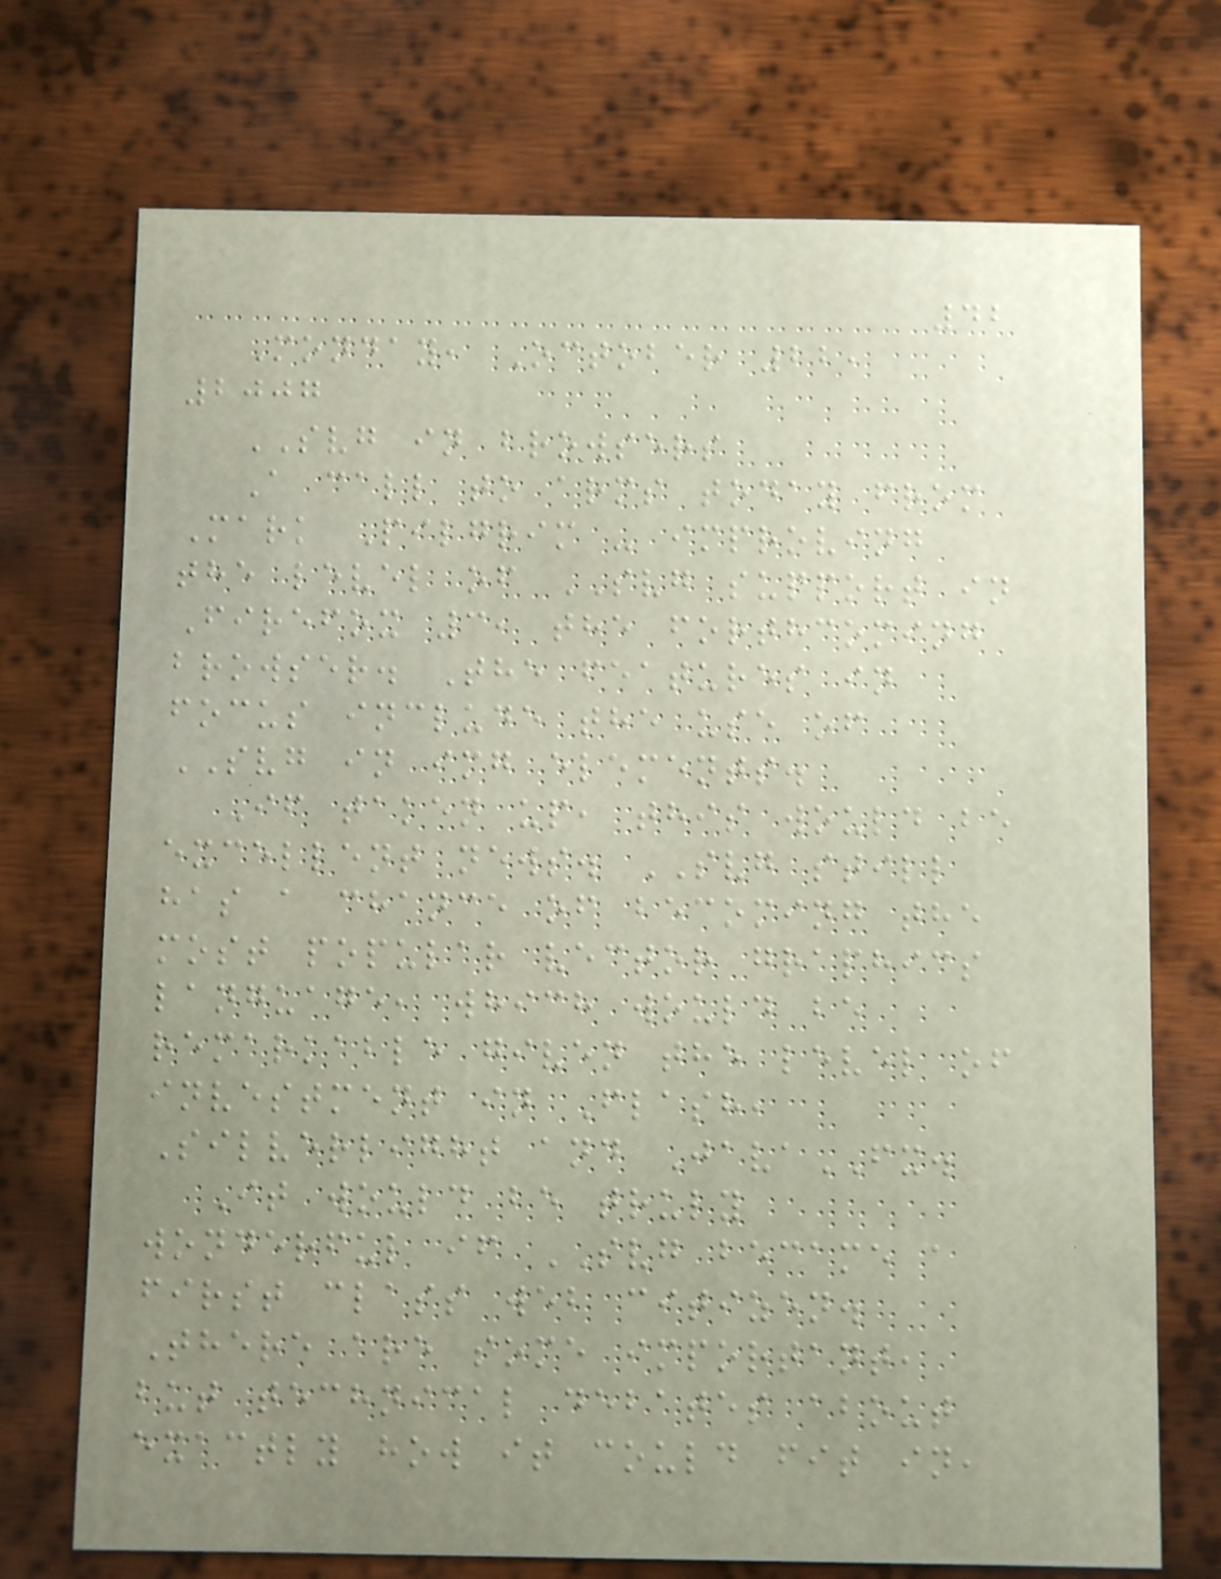42
Monday, October 22,
2007
SVG in browsers
A call to arms today from
Mark Pilgrim - improving
the level of SVG support in
Firefox 3, the forthcoming
browser. The features in
focus include the use of
SVG in img elements.
If taken up, this would be
excellent news. SVG still
has a chance of becoming the
most popular vector graphics
language, which would be
remarkable given the level of
investment in Flash,
Silverlight and JavaFX.
It would be truly
wonderful if SVG became a
first class web citizen.
There are some important,
but technical debates about
exactly how it could fit in,
